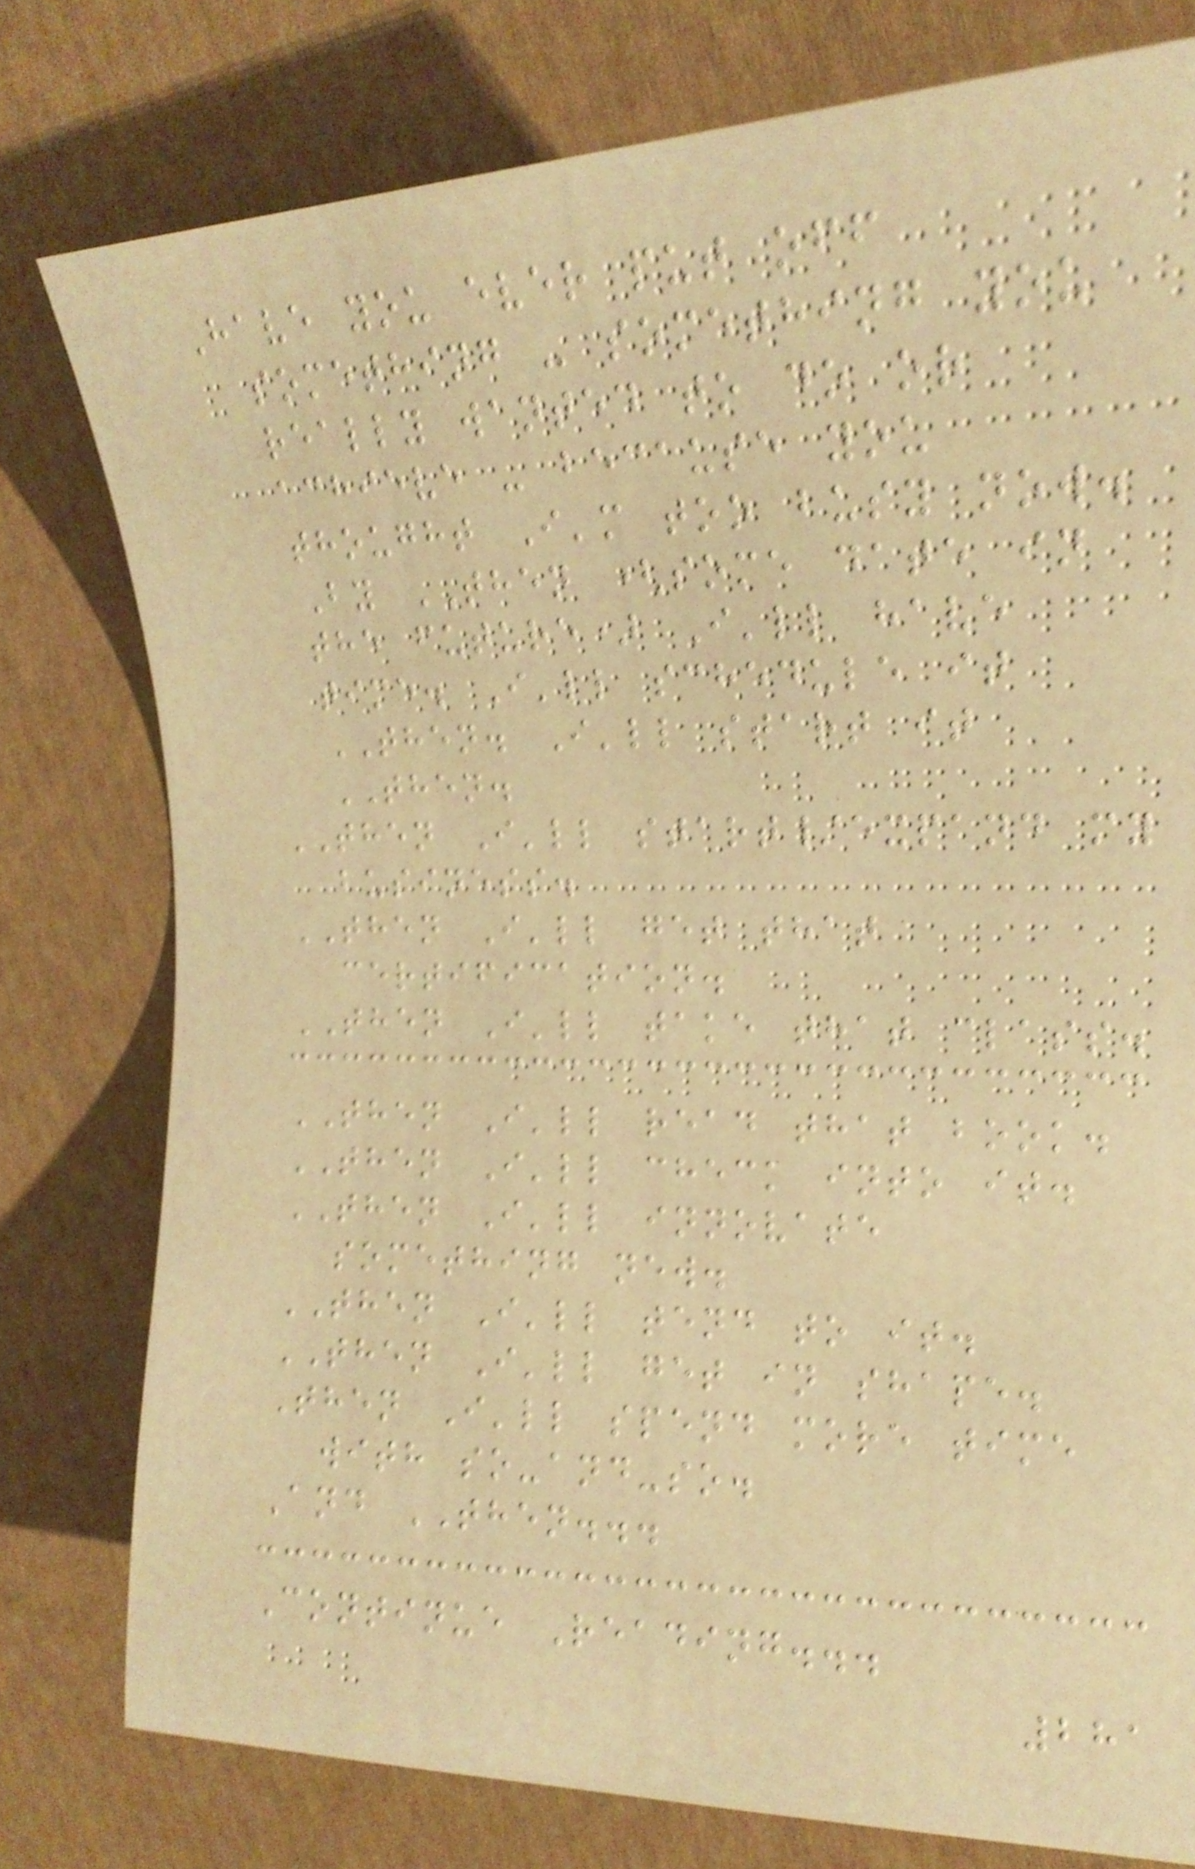Have you ever put off
something - something you
really wanted to do or
achieve - because you
thought I'm too busy now.
By THEN (some date in
the future) I'll have
time. I'll schedule it
THEN. I'll start it
THEN.
THEN I'll start/expand my
business.
THEN I'll get that
certification.
THEN I'll take that class.
THEN I'll read that book.
THEN I'll check into it.
THEN I'll innovate
something new.
THEN I'll tend to it.
THEN I'll get in shape.
Then I'll spend more time
with so-and-so.
And THEN...
Continue Reading...
281
